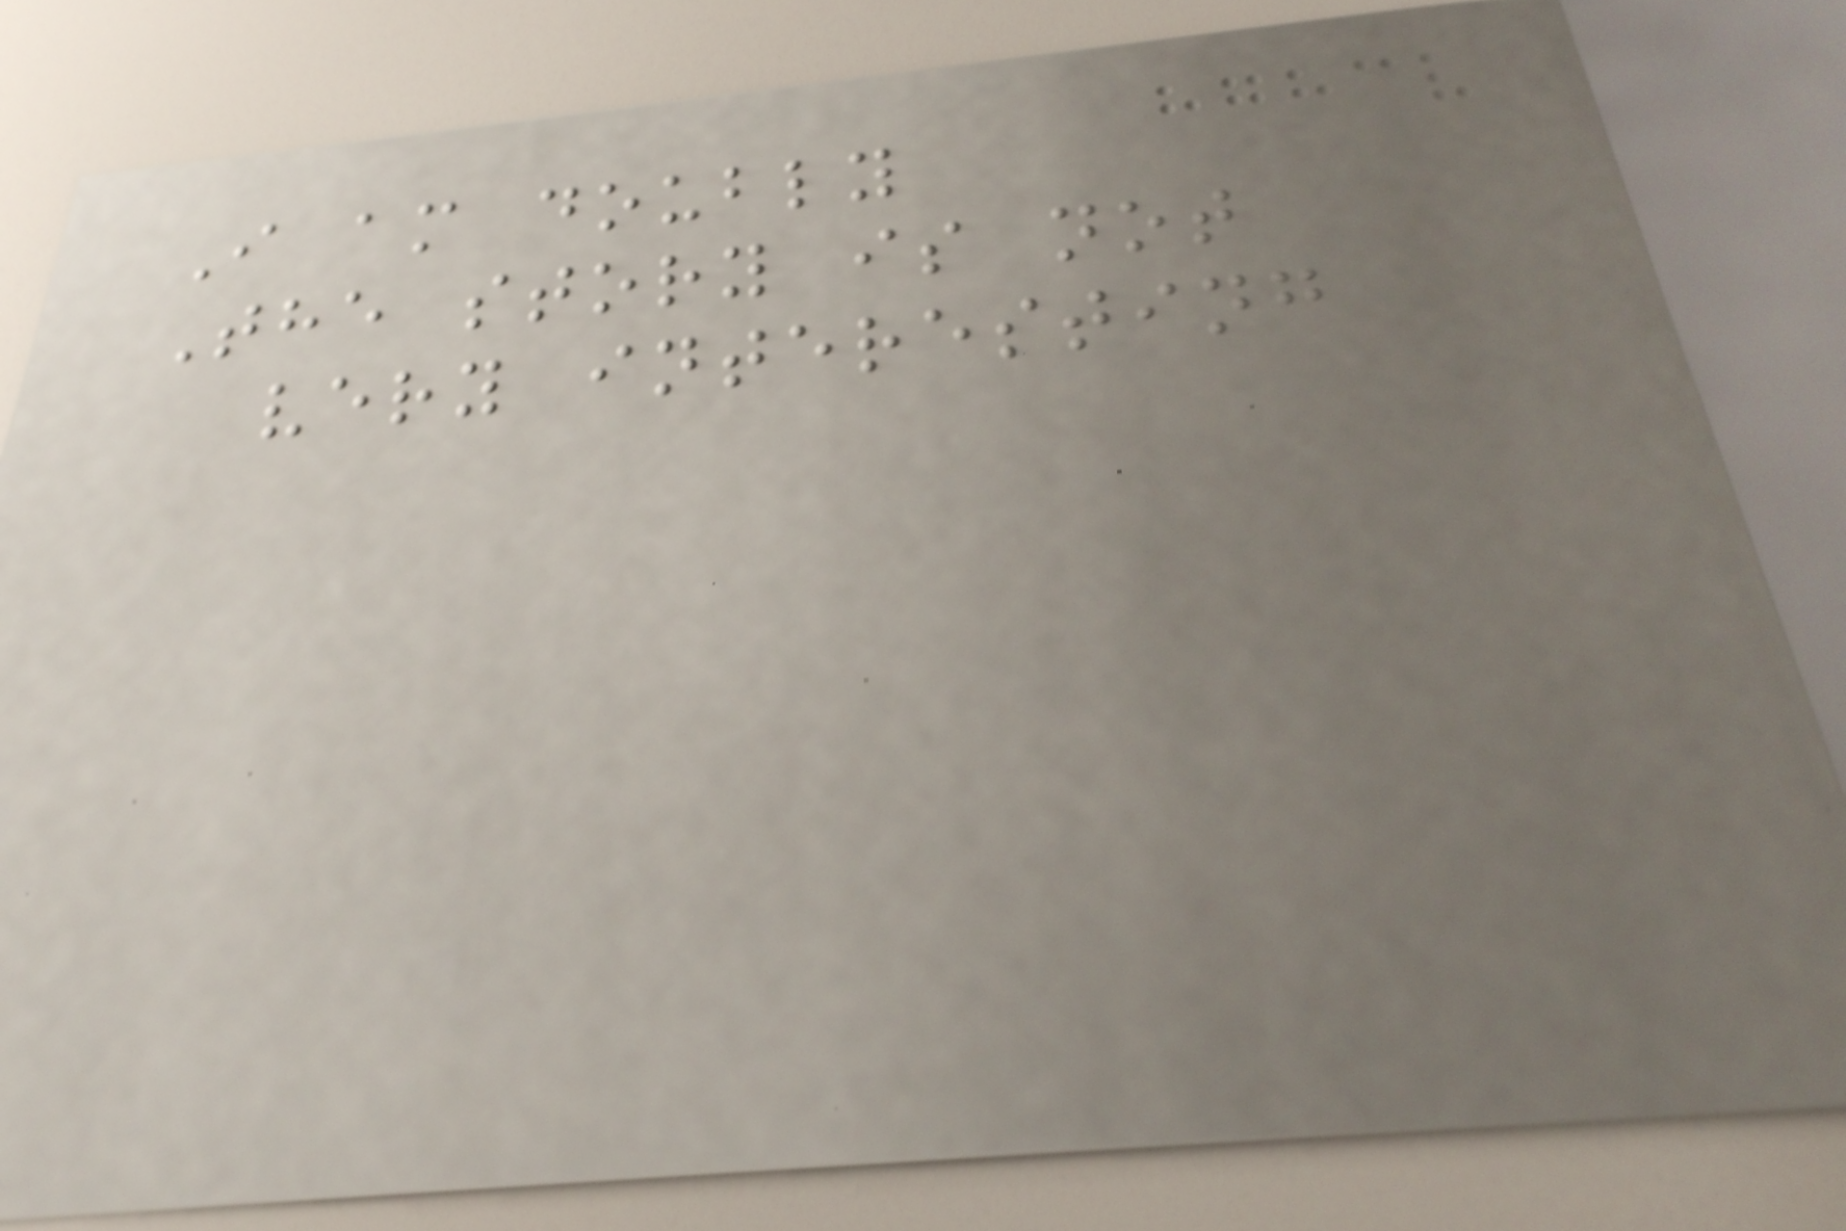I am doubly
The story is not
very interesting
